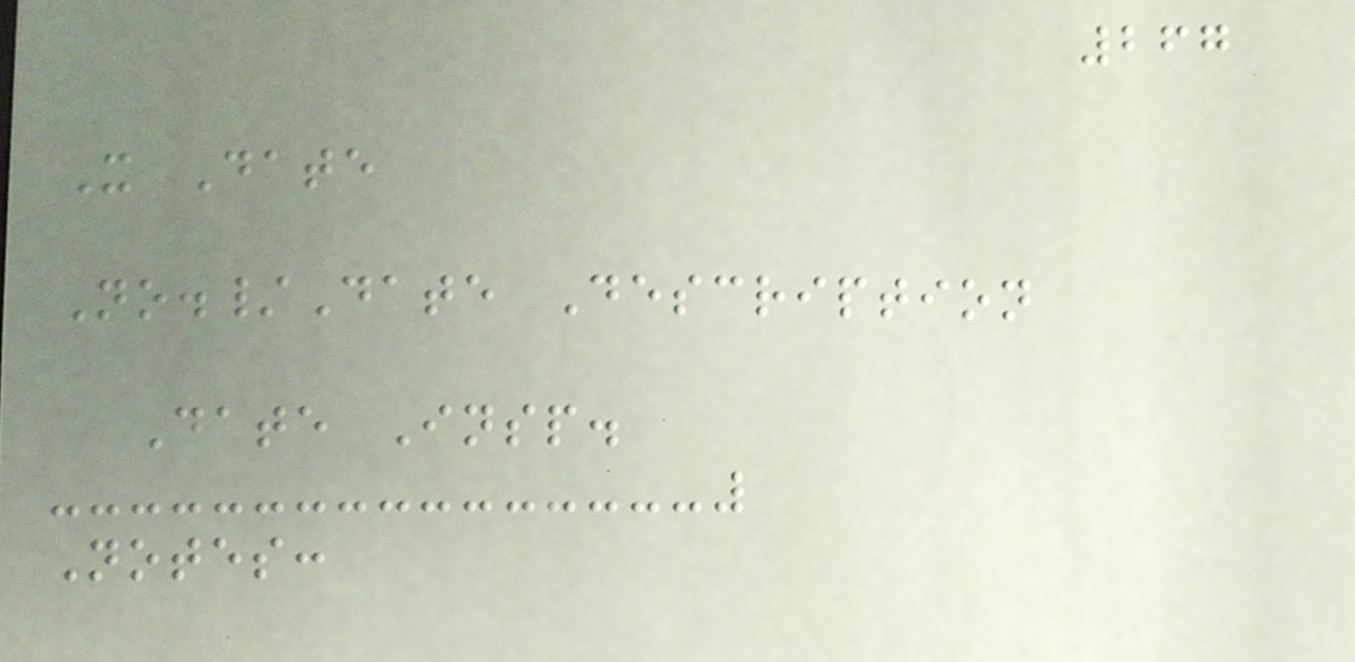267
X Date
No./Date Description
Date Insp.
Notes:
